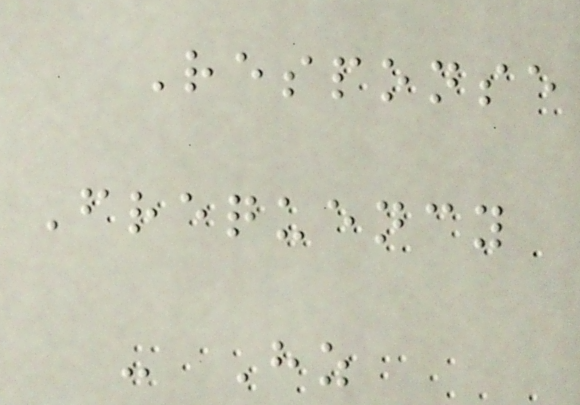Response
Frequency
- Hz
